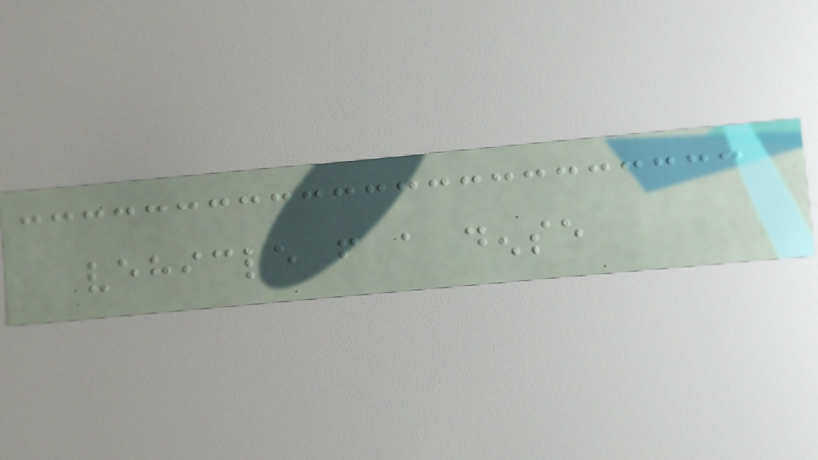vehicle from a dense
